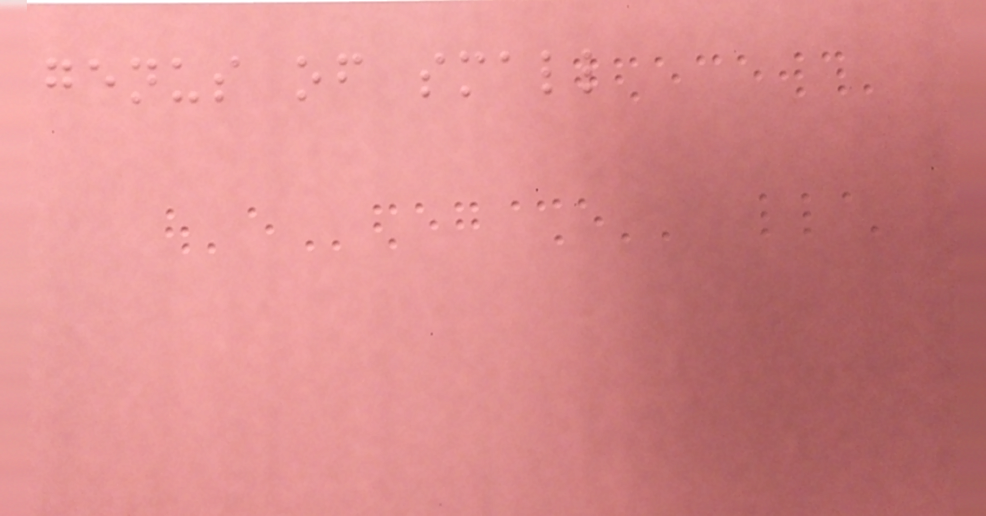genus of small
